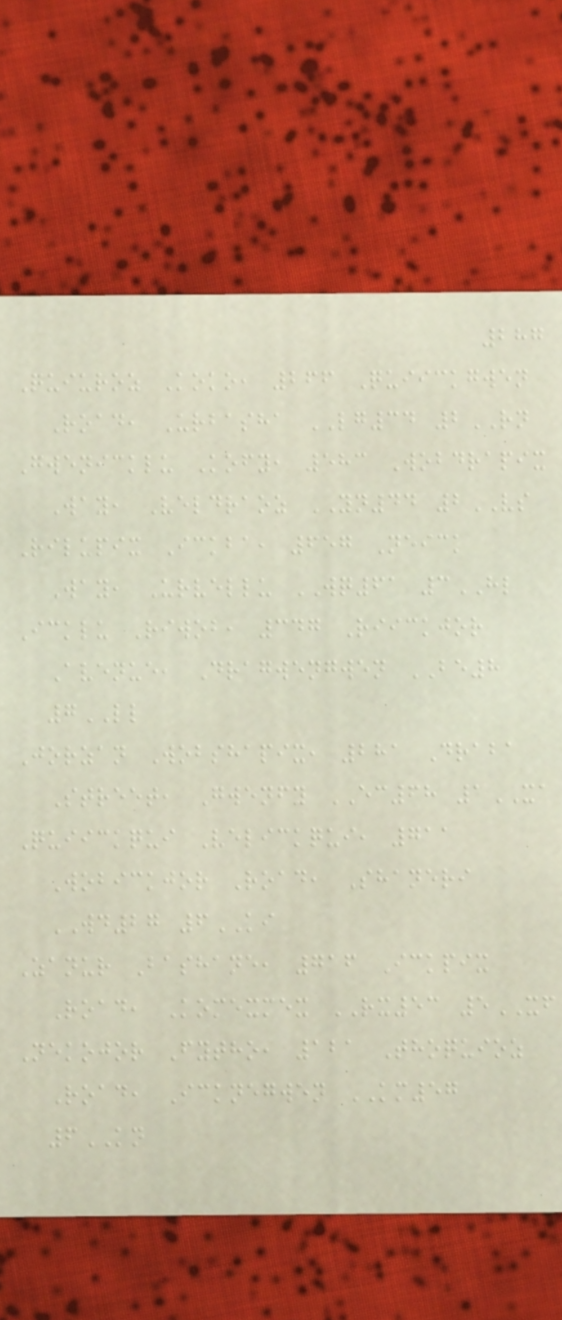287
Quiuroz Koko, 266 Quiickgwen
Road, Urbasha LG34 2RN
Gwenicklu Kofy, 583 Wobdrapix
Way, Veldraoz YN44 2VS
Rilupix Ickba, 657 Neick
Way, Urvellu WQ61 3HL
Icklu Riwob, 347 Riickjor
Avenue, Dragwengwen BE8
7LL
Jorzan Wobshapix, 281 Draba
Street, Gwenfy EC68 1XA
Quiickqui Velickqui, 711
Wobickjor Road, Shaneri
WD27 6KI
Zanur Bashane, 716 Ickpix
Road, Komexmex RX53 5XF
Nekojor Fytho, 121 Thoquioz
Road, Icknegwen KM57
6KN
